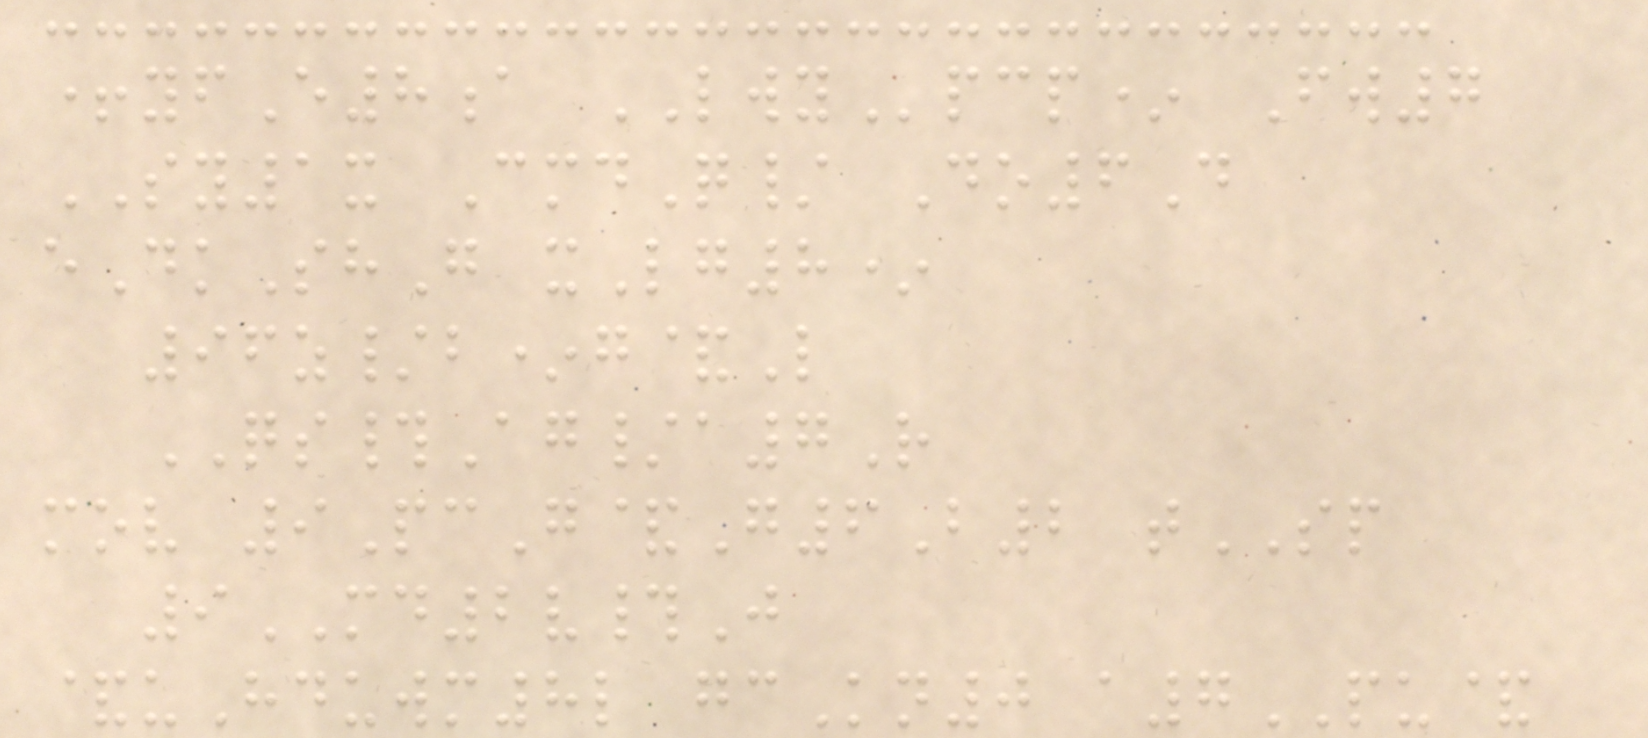+yfE8a LWYpcp* Fw7
SY1x CmdQ/ Do6D
eDkShG xLg8*
96z/b*g&L
QS#Ag/a7R
mov 9PcG&G6B2 tSP
9MD2v#J
&uHduwm8l gcKn0 a7PU&
